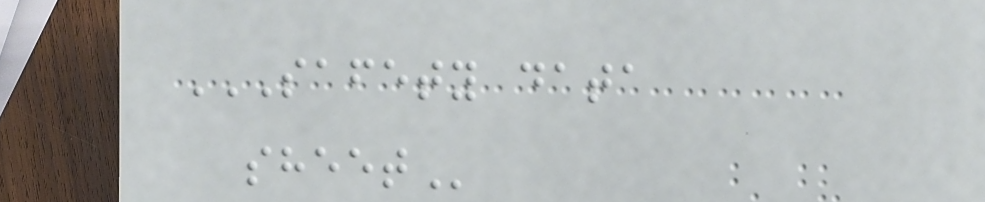SAFETY DATA
SHEET
